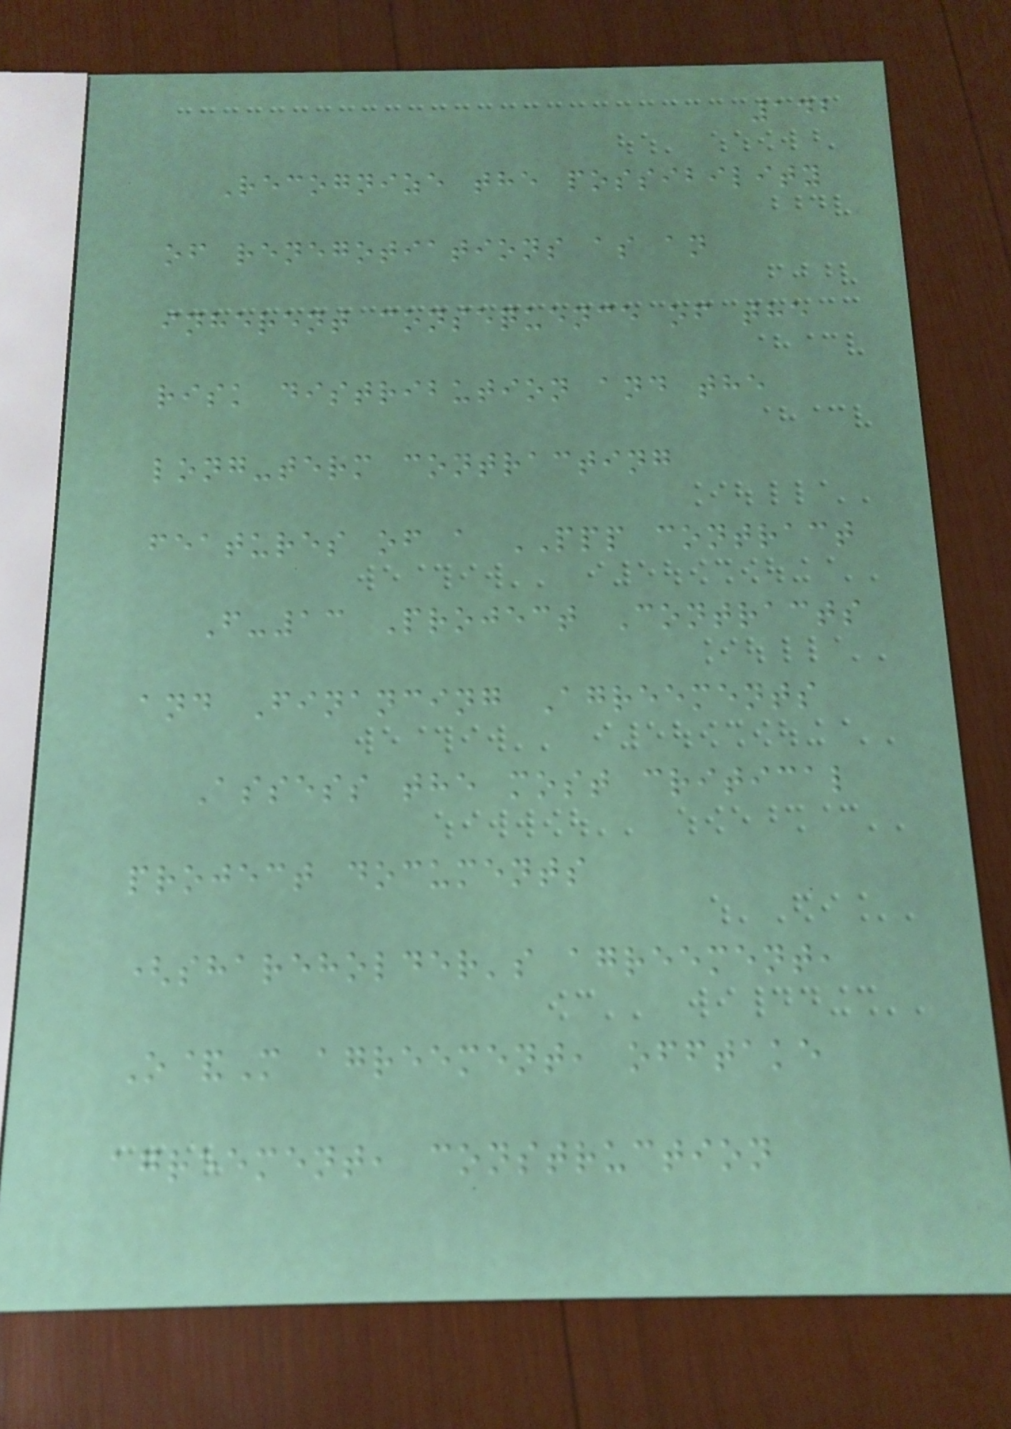142
Recognize the possibility
of renegotiations as an
inherent consequence of the
risk distribution and the
long-term contracting
features of a PPP contract
F-13 Project Contracts
and Financing Agreements
Assess the most critical
project documents
(shareholder's agreement,
O&M agreement, offtake
agreement, construction
